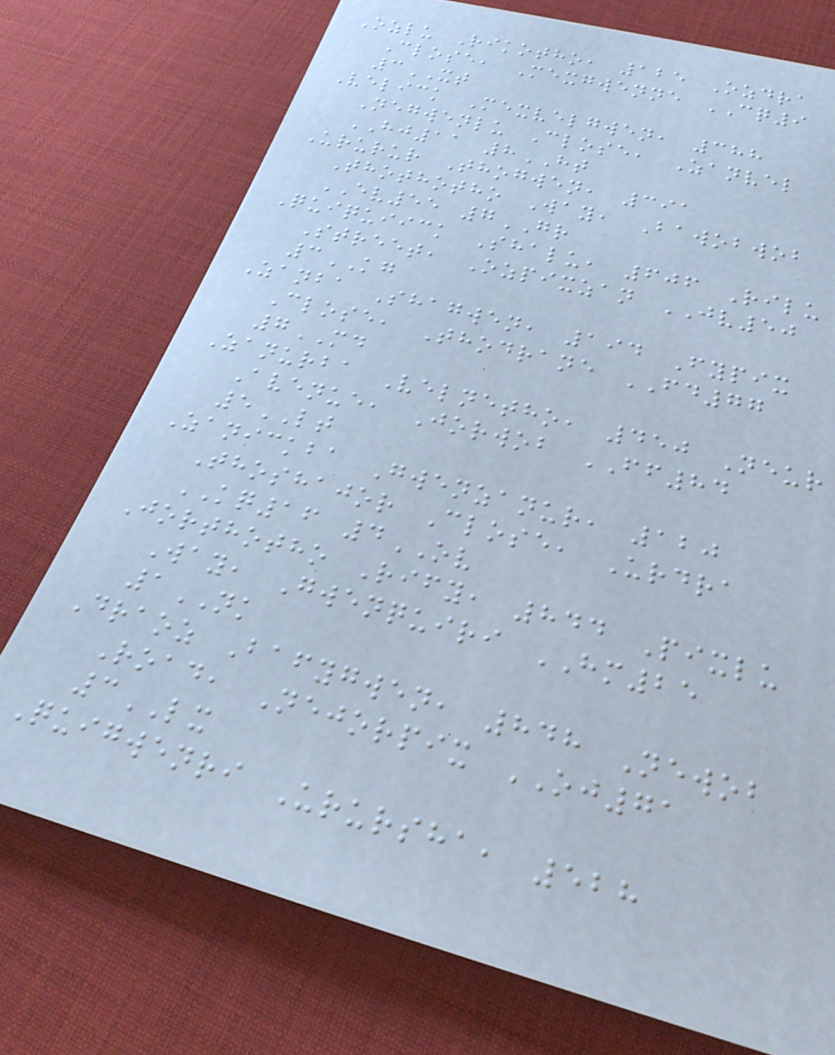Ozlu Rikotho, 125 Ozdra
Close, Mexgwenne CQ9
3XT
Velick Mexvelgwen, 388
Negwenlu Close, Zanvel
HJ11 8HT
Ururur Thogwen, 391
Thothotho Way, Bawobwob
EV55 7GR
Quiquiick Shalu, 606 Rilu
Street, Ozpixzan JV50
3KG
Zanba Shagwen, 194 Fypix
Close, Thodrane FD77
7MD
Zanurba Velnetho, 450 Neur
Avenue, Jorwob FF84
5LT
Zanickba Gwenzanur, 120
Thoshajor Close, Urdra
KQ16 4OV
Jorthotho Rify, 844 Pixlu
Way, Gwenquiri HM25
1NK
Draoz Bafygwen, 848 Newob
Road, Nejorpix OJ71
3LX
Quigwenri Urursha, 528
